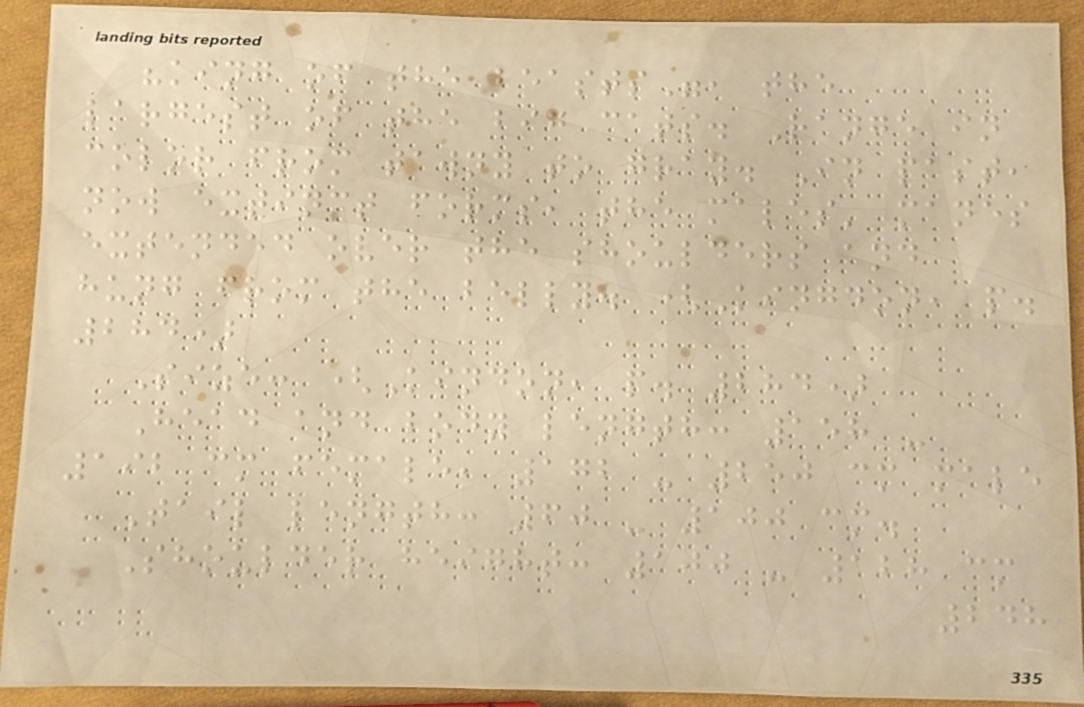"king of the beasts", the
largest of the big cats. Range in
color from tawny to gray. In past,
now extinct forms, the males' manes
extended over the shoulders and
hung from the belly. (Kingdon, p.
284)
Size: (Kindon, p. 284)
Head and body length: 158 -
192 cm female, 172 - 250 cm male
Tail length: 60 - 100 cm.
Shoulder height: 100 - 128 cm
248
